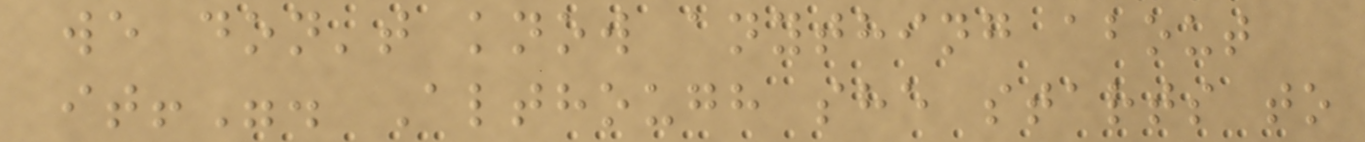we don't know anything about
it!". Although she starts to
